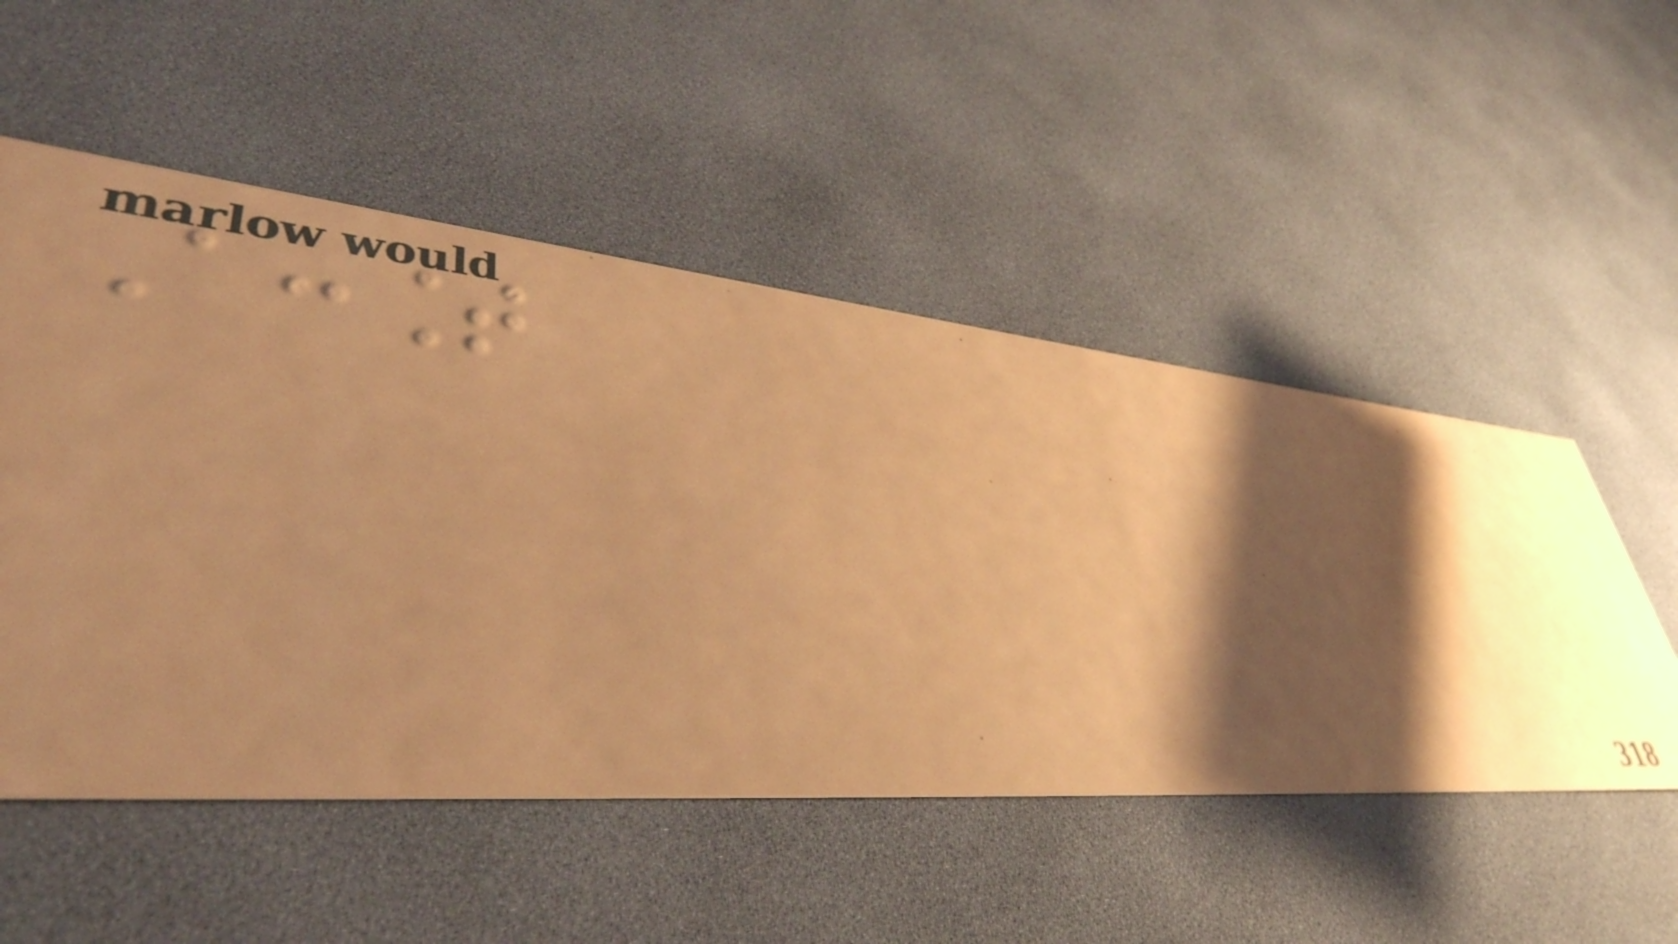Account
